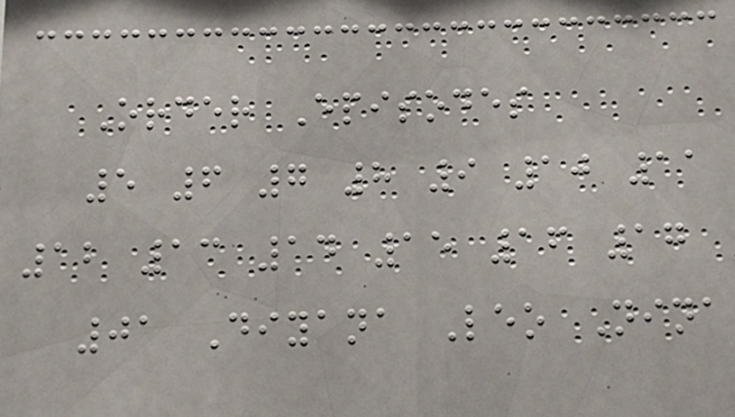Order Episodes
5 6 7 8 9 10 11
12 13 14 15 16 17
01 Diyana Leo Nina
